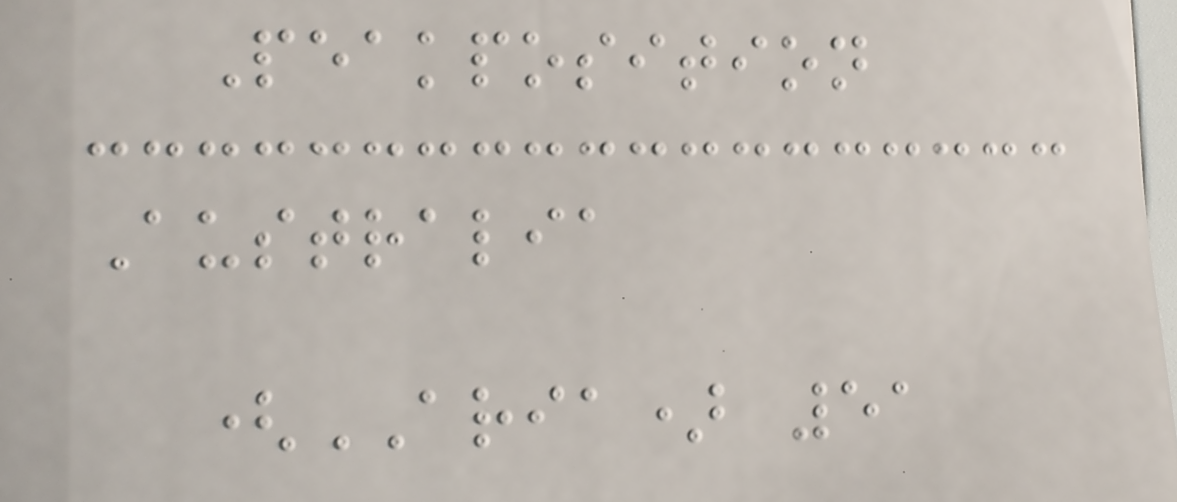Peakposition
Australia
(ARIA) 51
